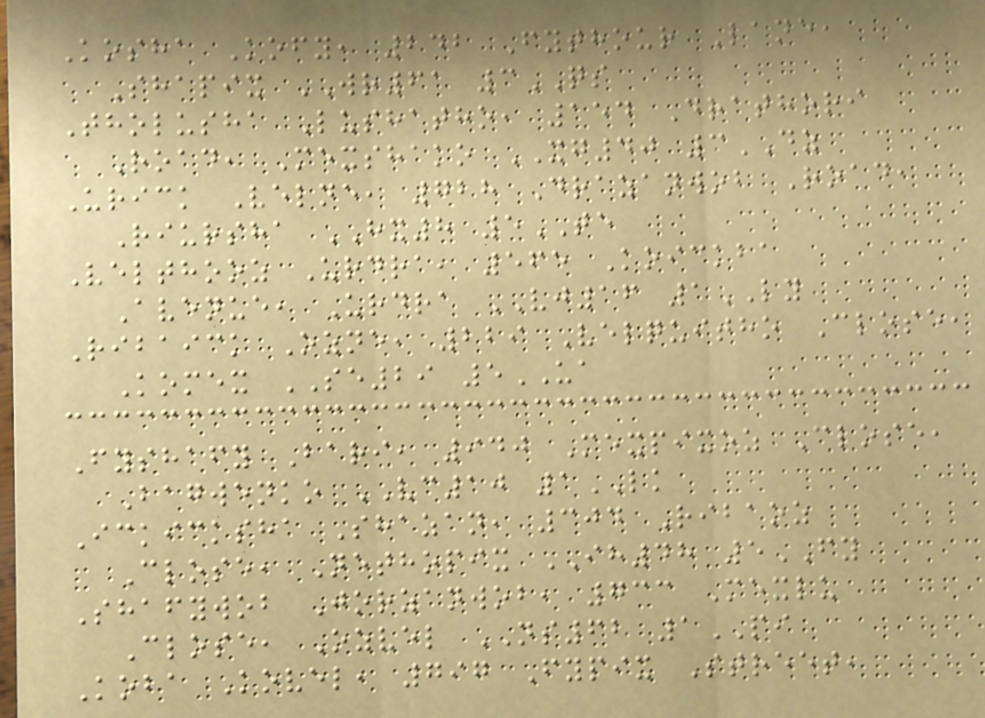Kosha Kofy, 242 Fythour Lane,
Shapix WR61 3QS
Tholusha Lushatho, 154 Drathori
Road, Mexshako XG40 3DZ
Urick Velne, 728 Drazanwob Road,
Riursha HX8 5TE
Velthooz Urdra, 565 Koickba
Avenue, Urdra VJ16 1LY
Ribaick Ozne, 229 Velquitho Close,
Komex SE29 5UA
Fyshafy Bari, 940 Mexpixoz Close,
Bagwenko VC10 1LK
Ickicksha Shazan, 304 Ribaoz
Close, Nethopix IH48 5FY
Shafywob Jorzanwob, 733 Mexlu
Close, Ozvel NS62 1PI
Koba Kovel, 797 Fypix Street,
